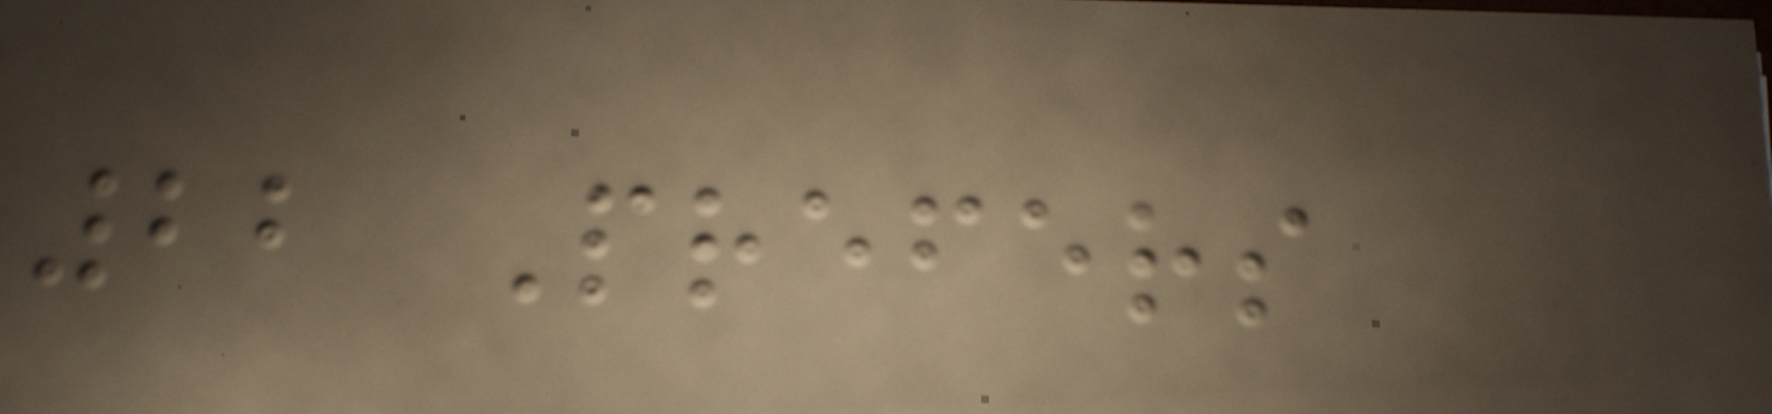22 Prefers
